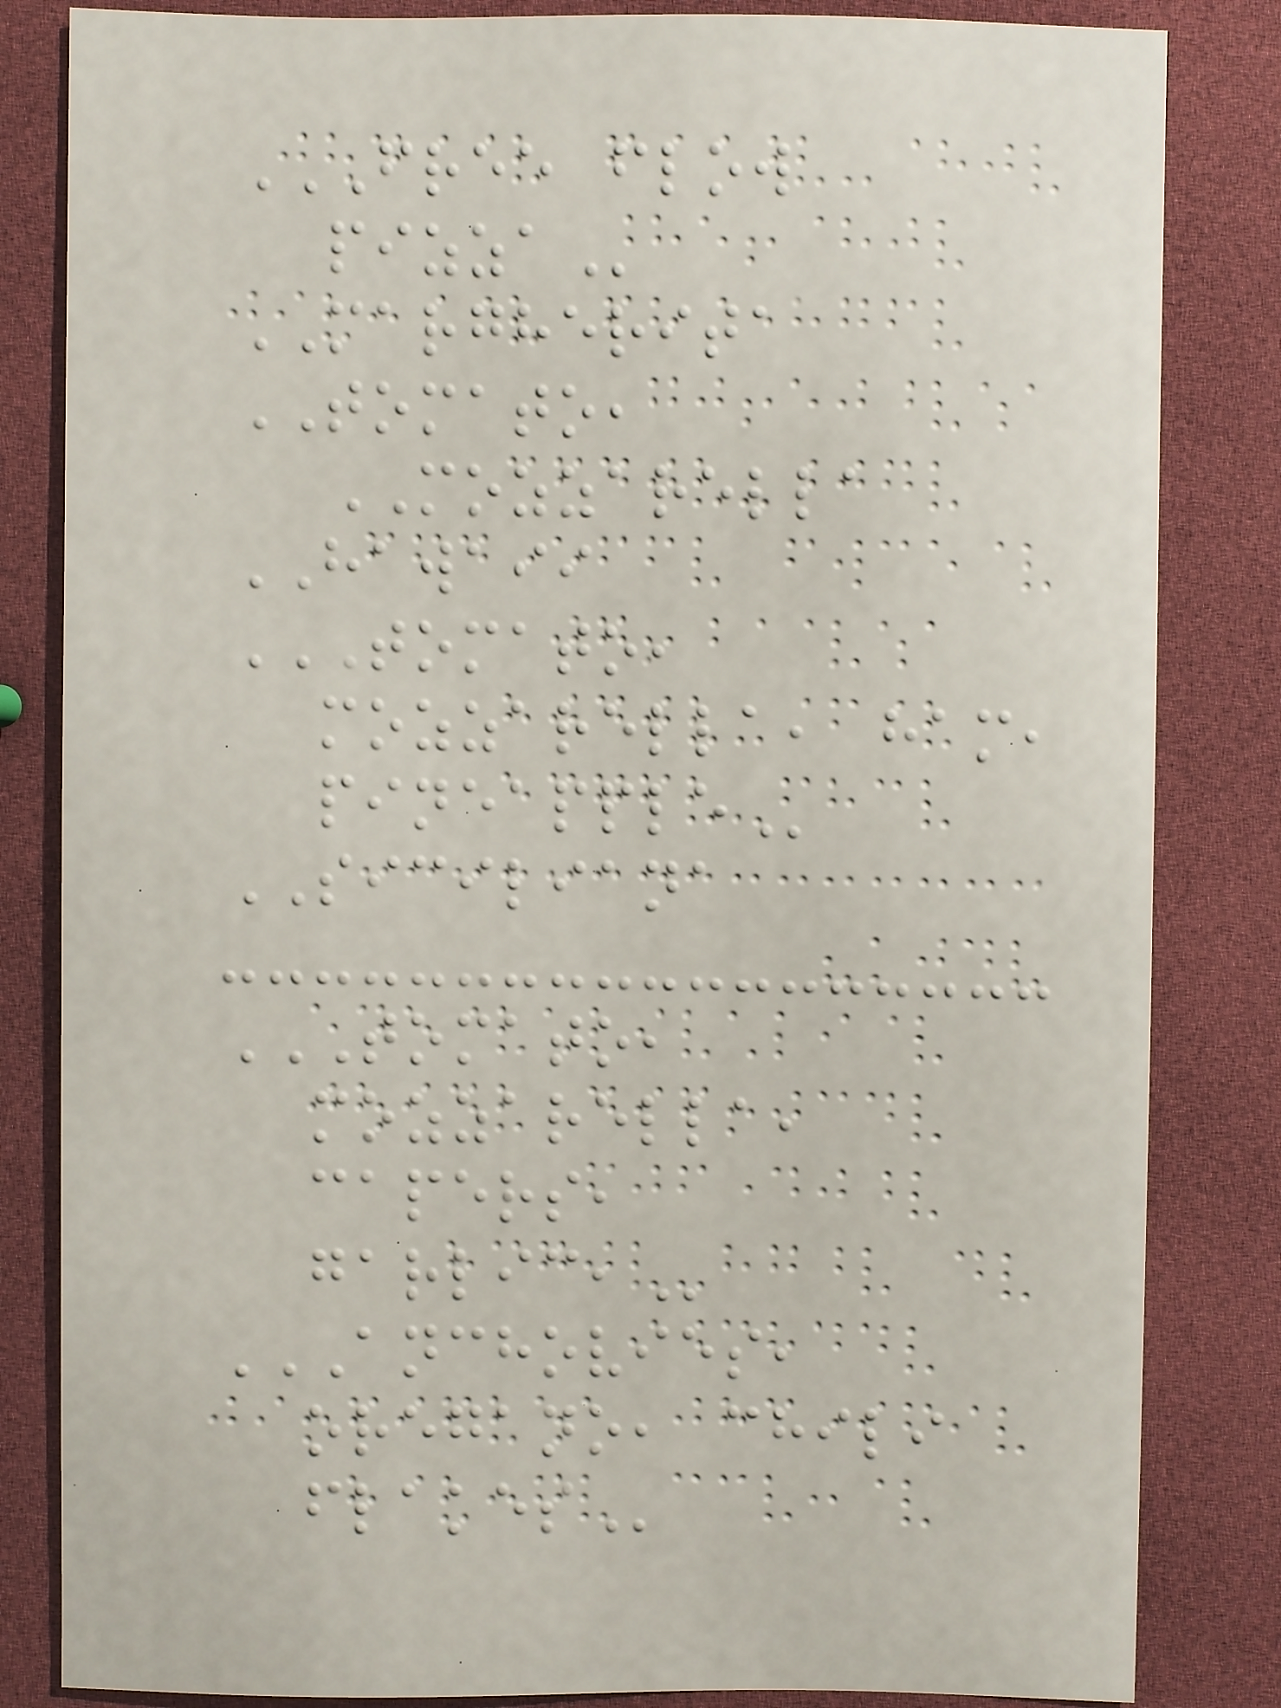FREE FLOW
PIZZA
MARGHERITA
TOMATO,
MOZZARELLA
HAWAII
TOMATO,
MOZZARELLA, HAM,
PINEAPPLE
SICILIANA
TOMATO,
MOZZARELLA,
CAPERS,
GARLIC,
ANCHOVIES,
OREGANO, CHILI
FLAKES
